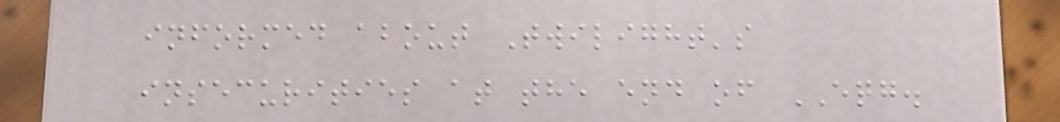informed about Twilight's
insecurities at the end of EQG.
